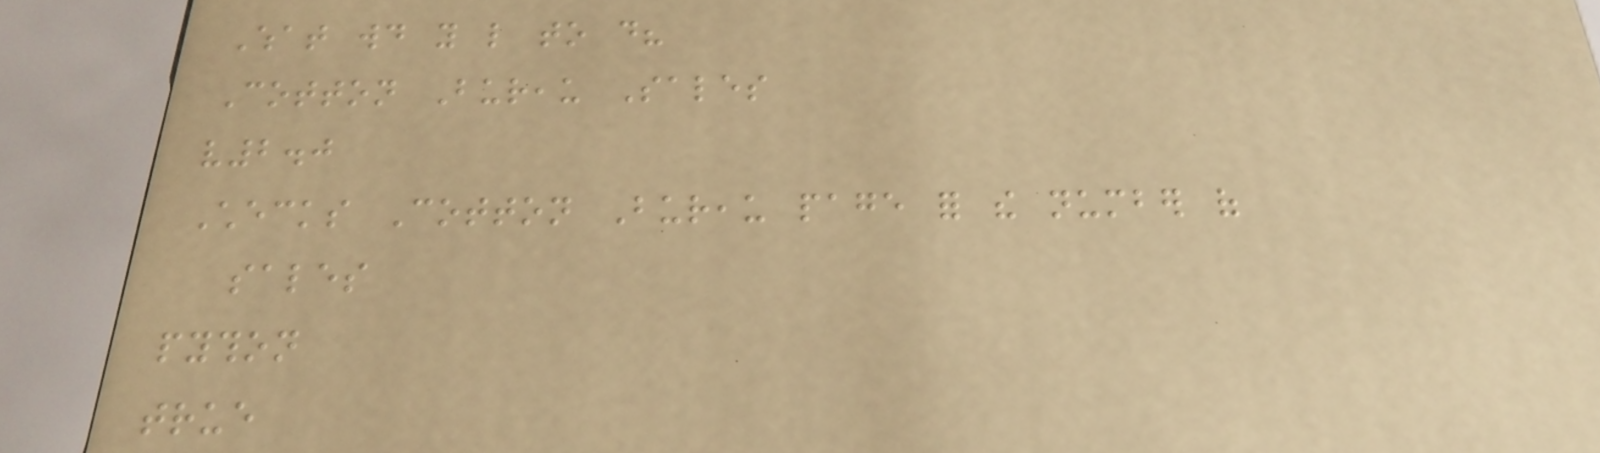What would you like to do?
Cotton Bureau Sales
v2.0
Checks Cotton Bureau page for the number of
sales
python
true
